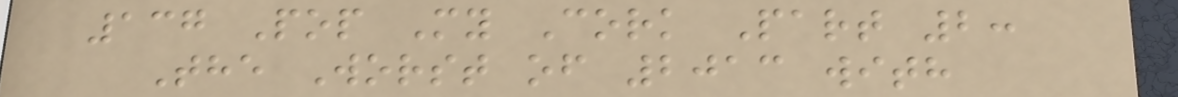137 Pop My Cork Part 2:
The Worst of 2013 with
